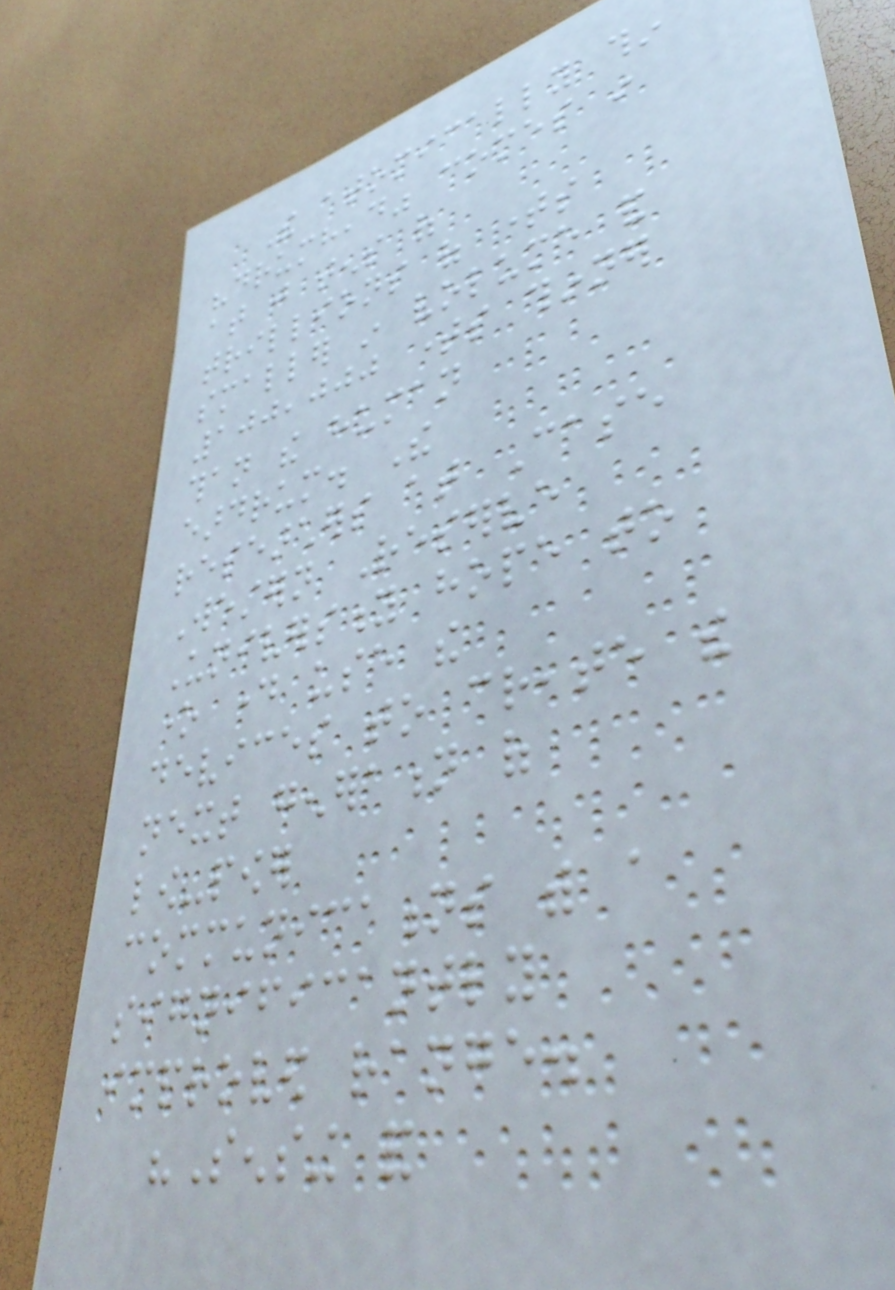The atomically thin
"drumhead" comes in
at just tens of
trillions of times
smaller in volume and
100,000 times thinner
than the human
eardrum. The
researchers at Case
Western Reserve
University hope to
one day use the
devices to create the
next generation of
low-power
communications with a
significantly
improved range.
"Sensing and
